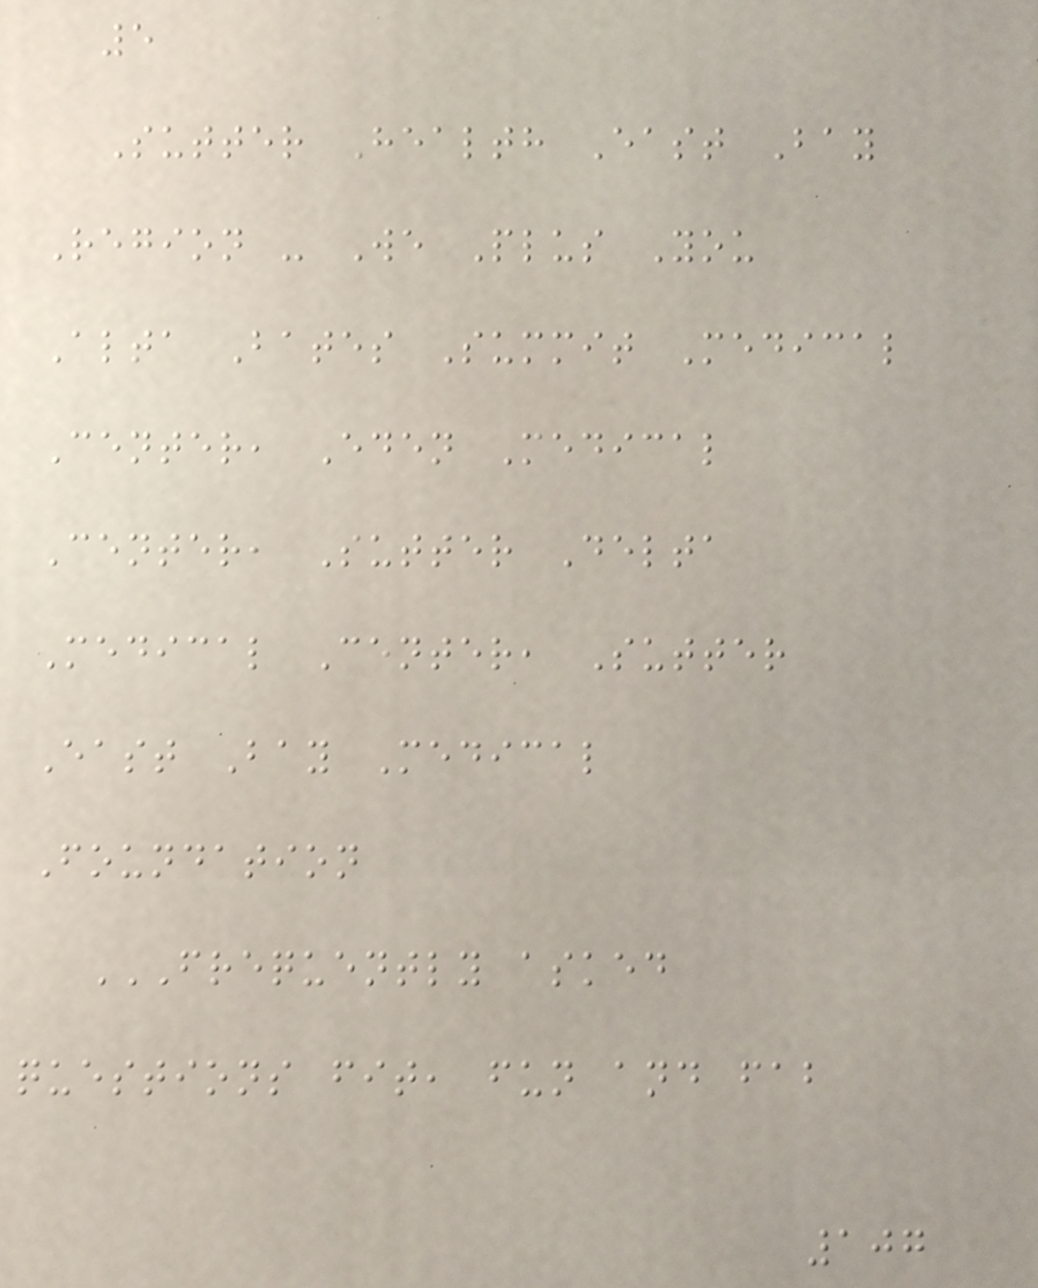5
Sutter Health East Bay
Region - We Plus You
Alta Bates Summit Medical
Center, Eden Medical
Center, Sutter Delta
Medical Center, Sutter
East Bay Medical
Foundation
FREQUENTLY ASKED
QUESTIONS FIT, FUN AND FAB
107
